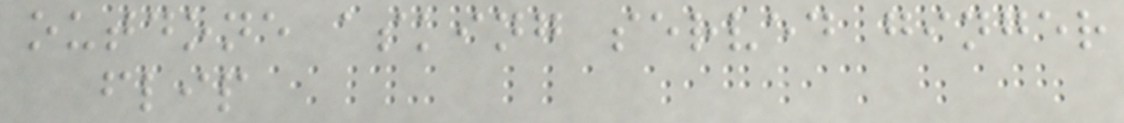outdone asking served ginger
flip
